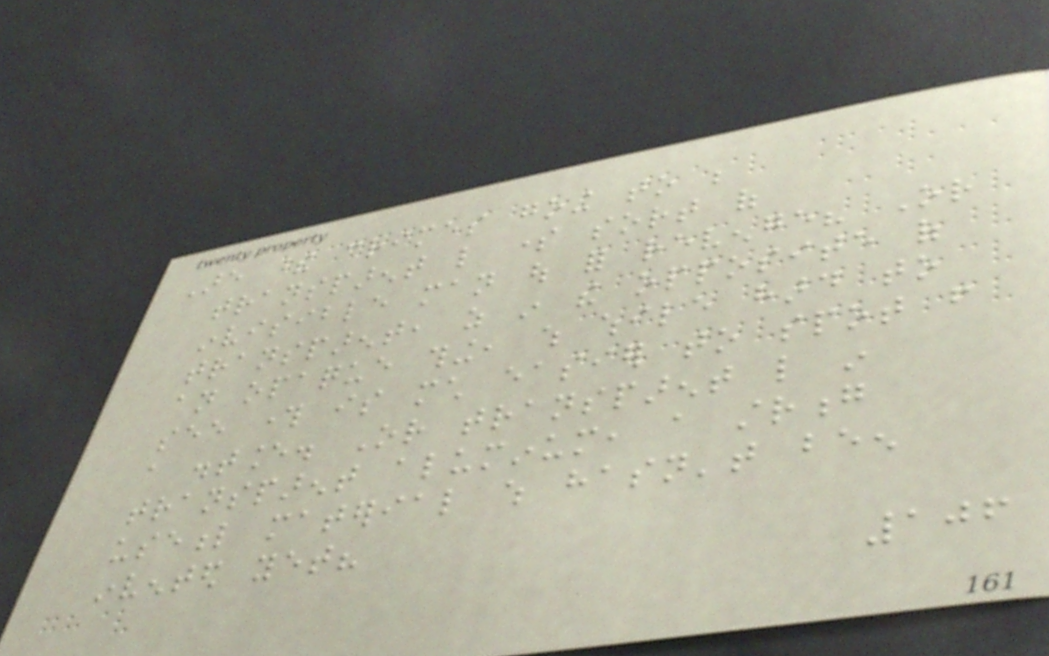Are these crimes going to be
transparent like some sort of
invisible man out for revenge? Or
transparent, as in the opposite of
an opaque thing, which while hard to
see through is much easier to spot from
a distance. Or transparent like in
transparent aluminum, a strong
useful material which hasn't been
invented yet?
106
